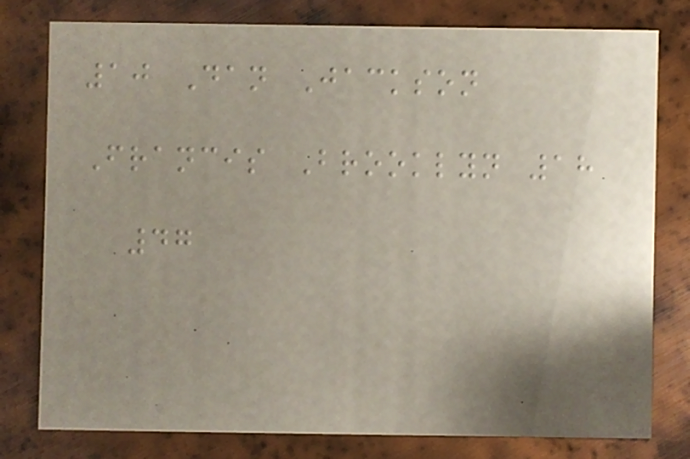10 Dan Jackson
Francis Brooklyn 18
47
